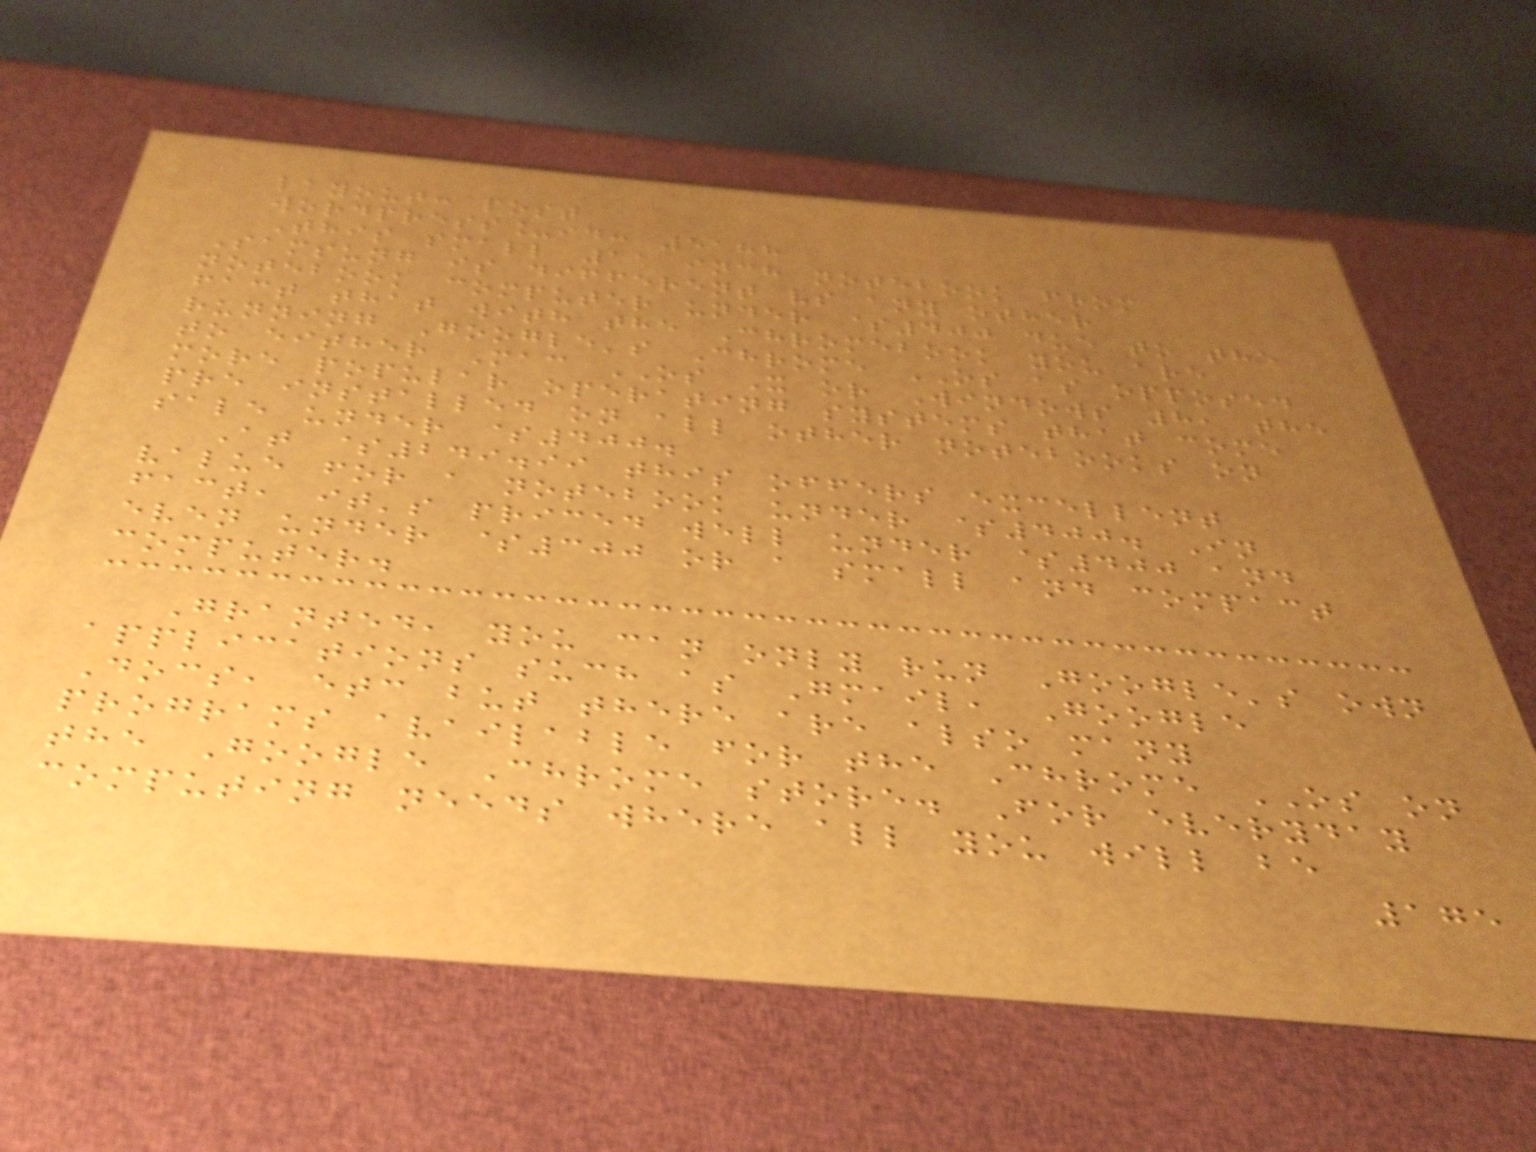layout: post
wordpress_id: 5188
This small 11 inch notebook from
Samsung is different vs any other
notebook computer under $400 due to the
fact that with the Chromebook you are
running Google's Chrome OS as opposed
to either Mac OS X or Windows 8, the
more popular operating systems that come
pre installed on all other notebooks on
sale under $400.
At $249.99 this offers excellent
value for a notebook under $400. In
fact, it's priced well under $400 and
even under $300 or a small and compact
computer.
Granted, you can only run Google's own
applications such as Gmail, Google
Docs, etc but there are also many
programs available for the Chrome OS on
the Google Chrome store. For everyday
computing needs where all you will be
175
